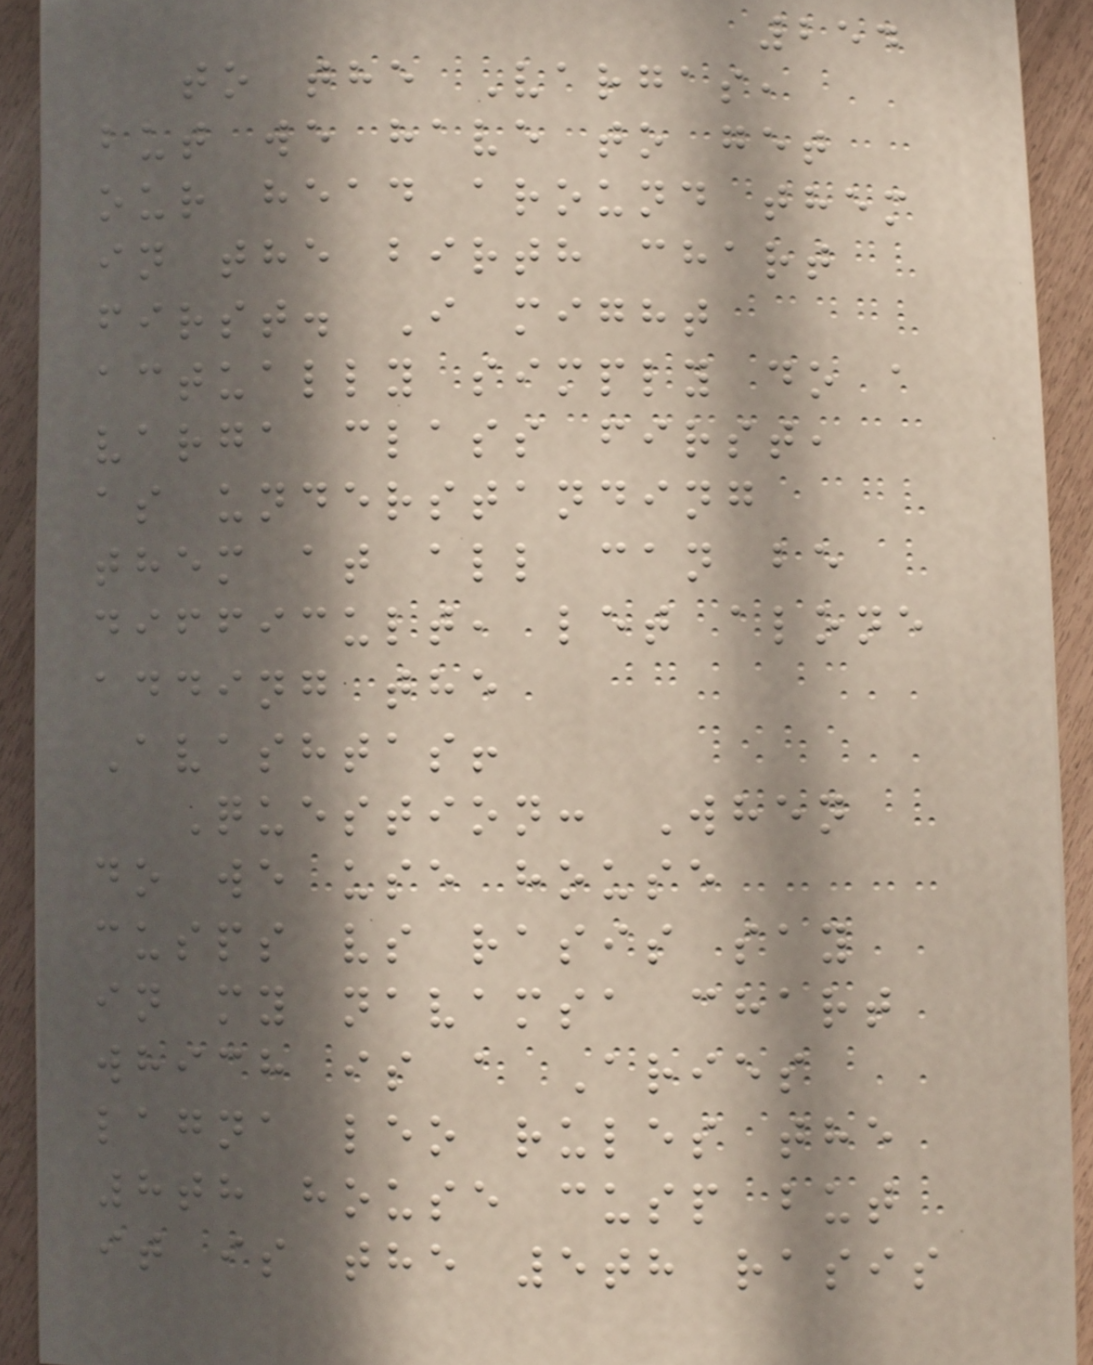254
to the Vargas,
but we have to get
our head around them
in the birth chart
first. I might
actually simply do a
varga class first,
as understanding
them at all can be
difficult, let alone
adding the
Avashtas!
Question: When
do we use house
cusps vs rasis say
in my navamsa chart
which is a Aries
lagna leo rules the
8th house cusp but
it is the 5th rasis
